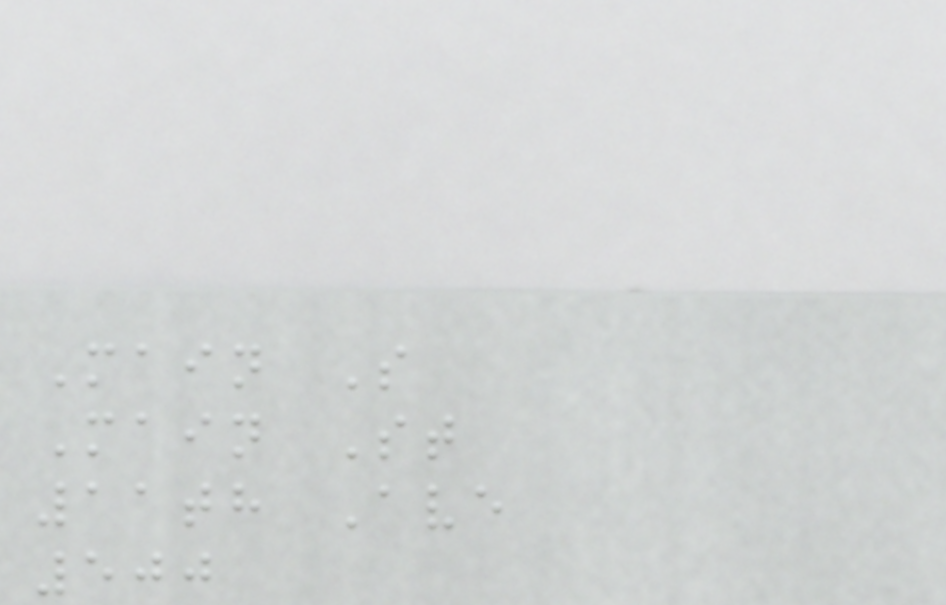Main S
Main St
11th Ave
500
